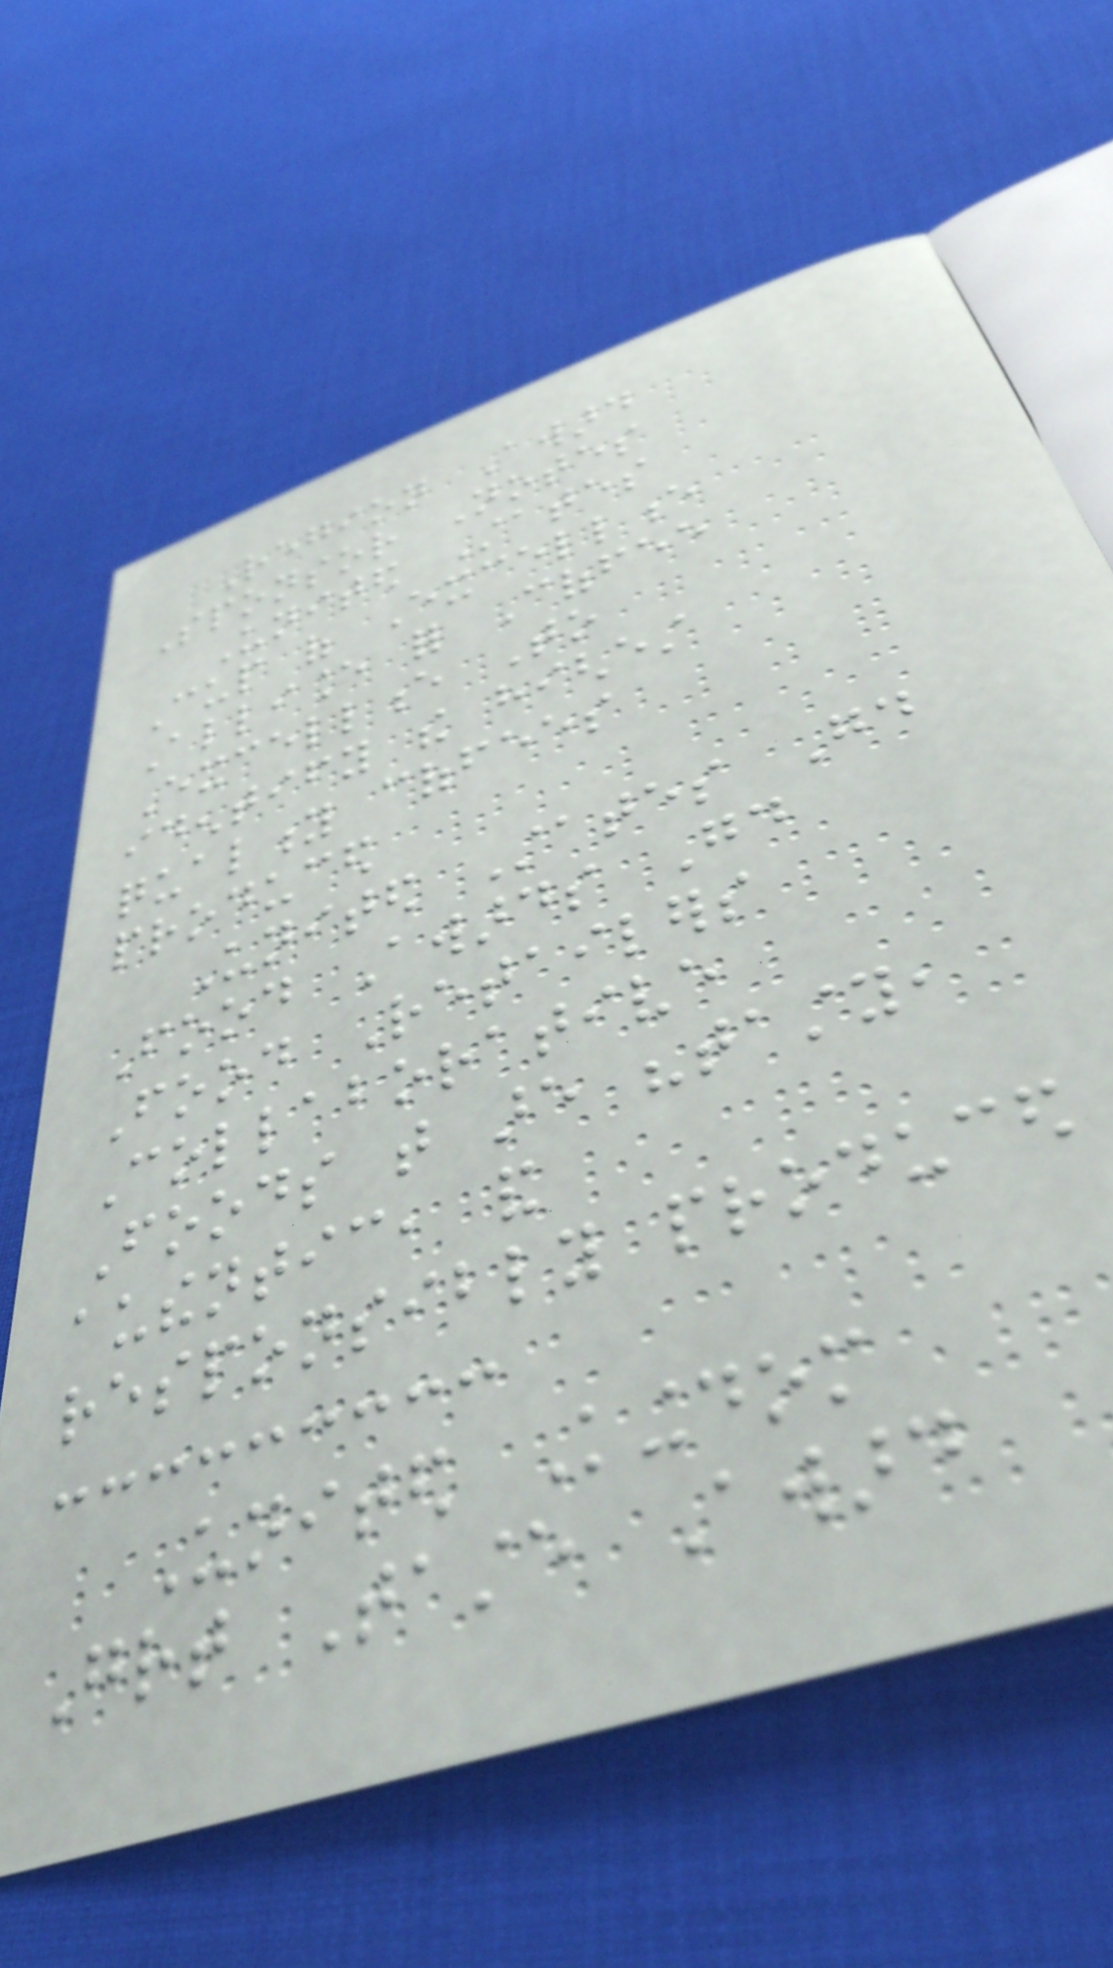Region Award
Sponsor Notes
United States
Cup of Excellence
Alliance for Coffee
Excellence To
identify the highest
quality coffees
produced
United States Good
Food Awards Good
Food Retailers
Collaborative
Foods that are "tasty,
authentic, and
responsibly produced
United Kingdom
Great Taste Award
